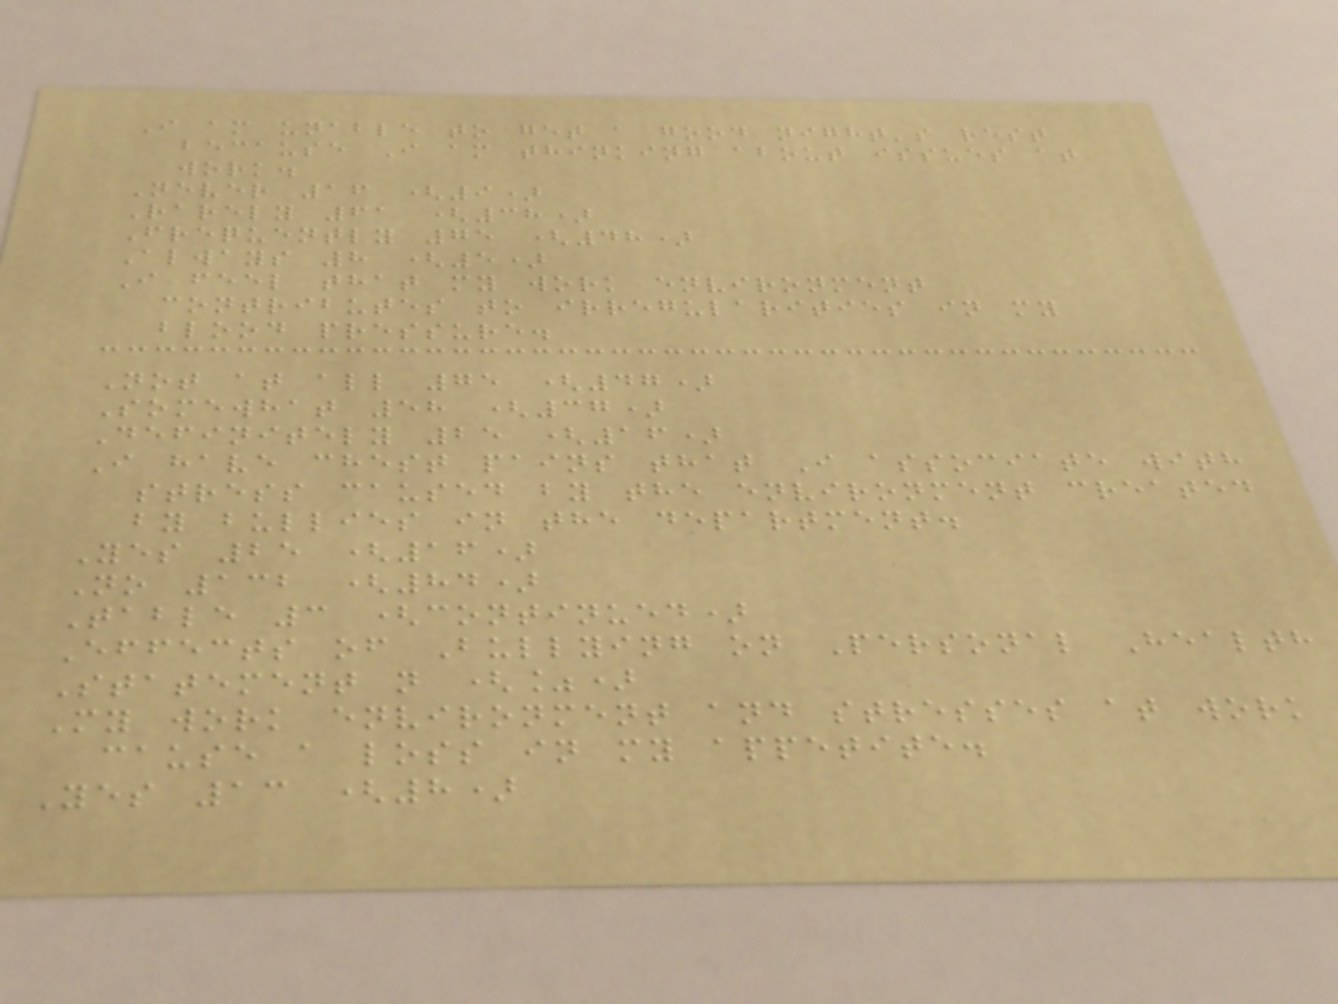I am unable to get a good night's rest
because I am thinking about issues at
work.
Never 16 (9)
Rarely 61 (38)
Frequently 75 (48)
Always 8 (5)
I feel that my work environment
contributes to irregularities in my
blood pressure.
Not at all 75 (47)
Somewhat 58 (37)
Definitely 25 (16)
I have chest pains that I associate with
stress caused by the environment created
by bullies in the department.
Yes 25 (16)
No 132 (84)
Table 3 (continued)
Effects of Bullying on Personal Health
Statement n (%)
My work environment and stresses at work
cause a loss in my appetite.
Yes 13 (8)
